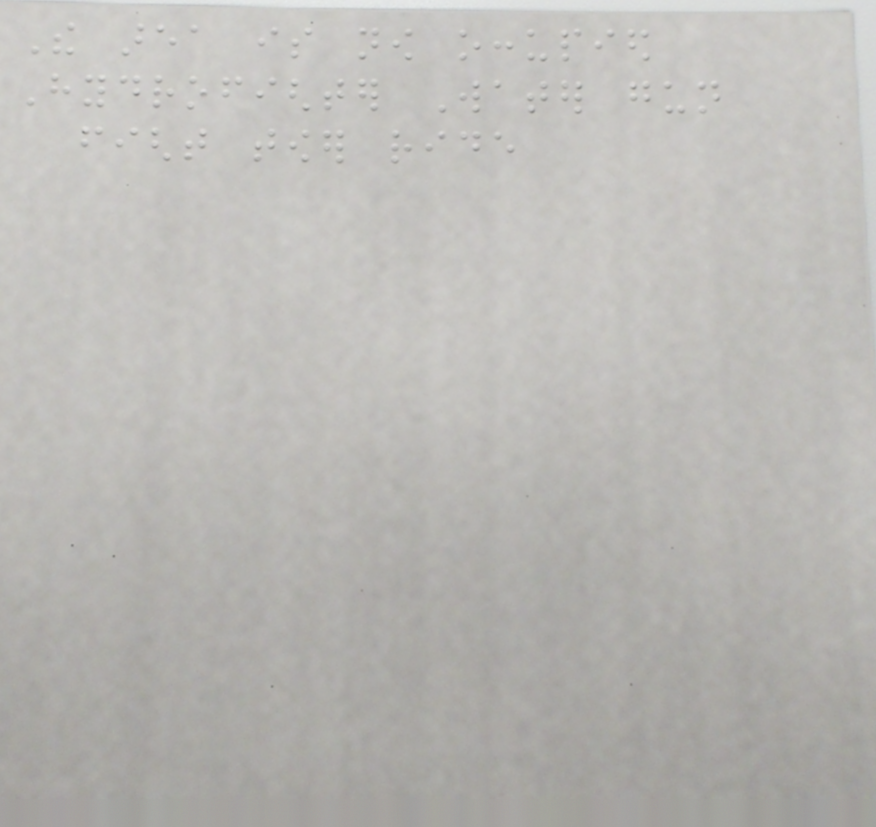The area is now occupied
Hydrofighter Water gun
fight tower ride
